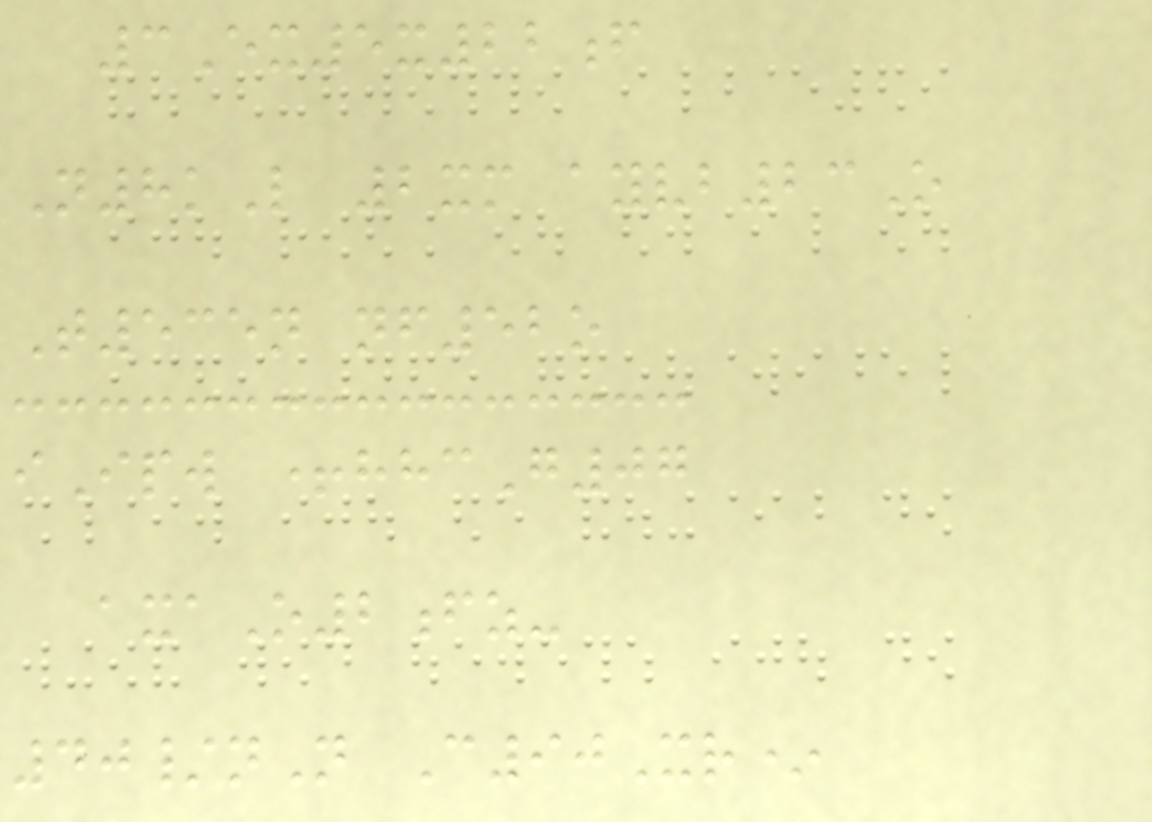3Ex5x22f
N8kL 2xm ayvb23O
T535n nf52o
iIpw +hhcG07
axaO2fz-
40/nN C90Xr*
